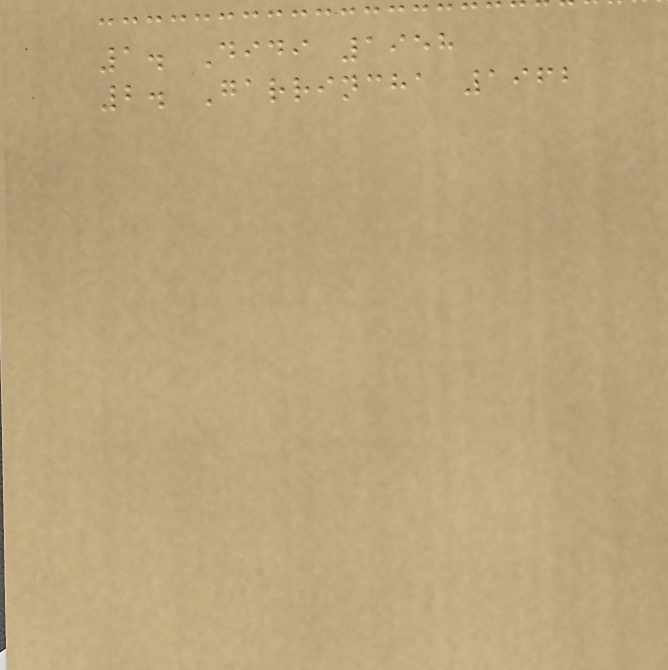1. Didi 1958
2. Garrincha 1962
